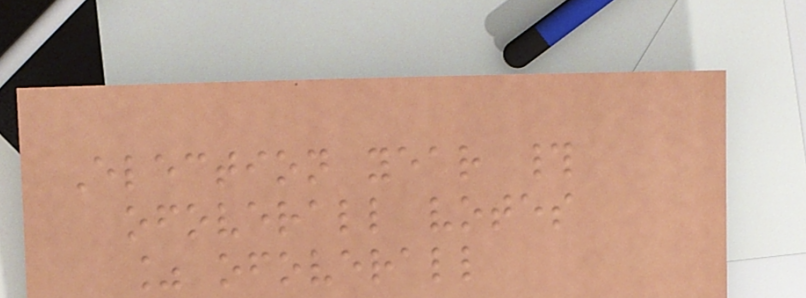Election year #
ofoverall votes
% ofoverall
